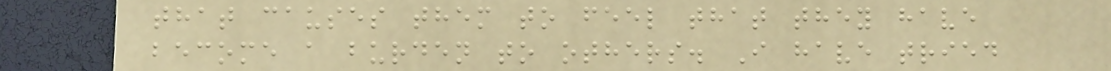that causes them to feel that they have
become a burden to others. I have tried
